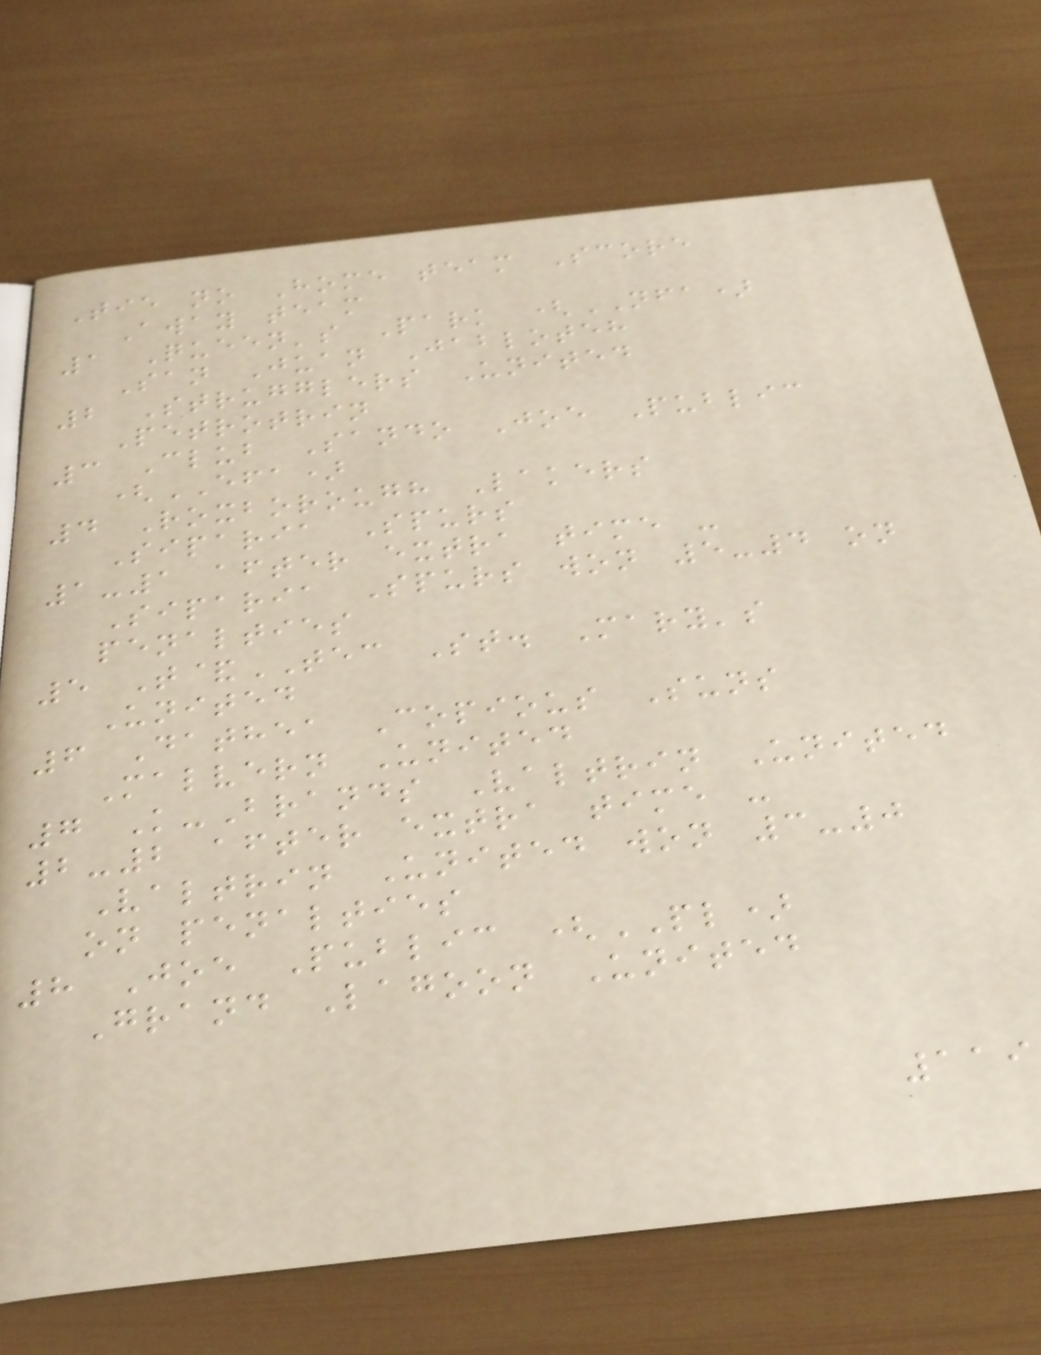Tie no Home team Score
Away team
1 Queen's Park (NFA)
San Juan Jabloteh
2 Strugglers United
Petrotrin
3 Club Sando Joe Public
(EFA)
4 Roxborough Lakers
Siparia Spurs
1-1 after extra time -
Siparia Spurs won 5-4 on
penalties
5 T&TEC St. Mary's
United
6 Dathea Copious Suns
Malvern United
7 K-Brands Valtrin United
2-2 after extra time -
Valtrin United won 3-0
on penalties
8 Joe Public (PL)
Grand Lagoon United
119
